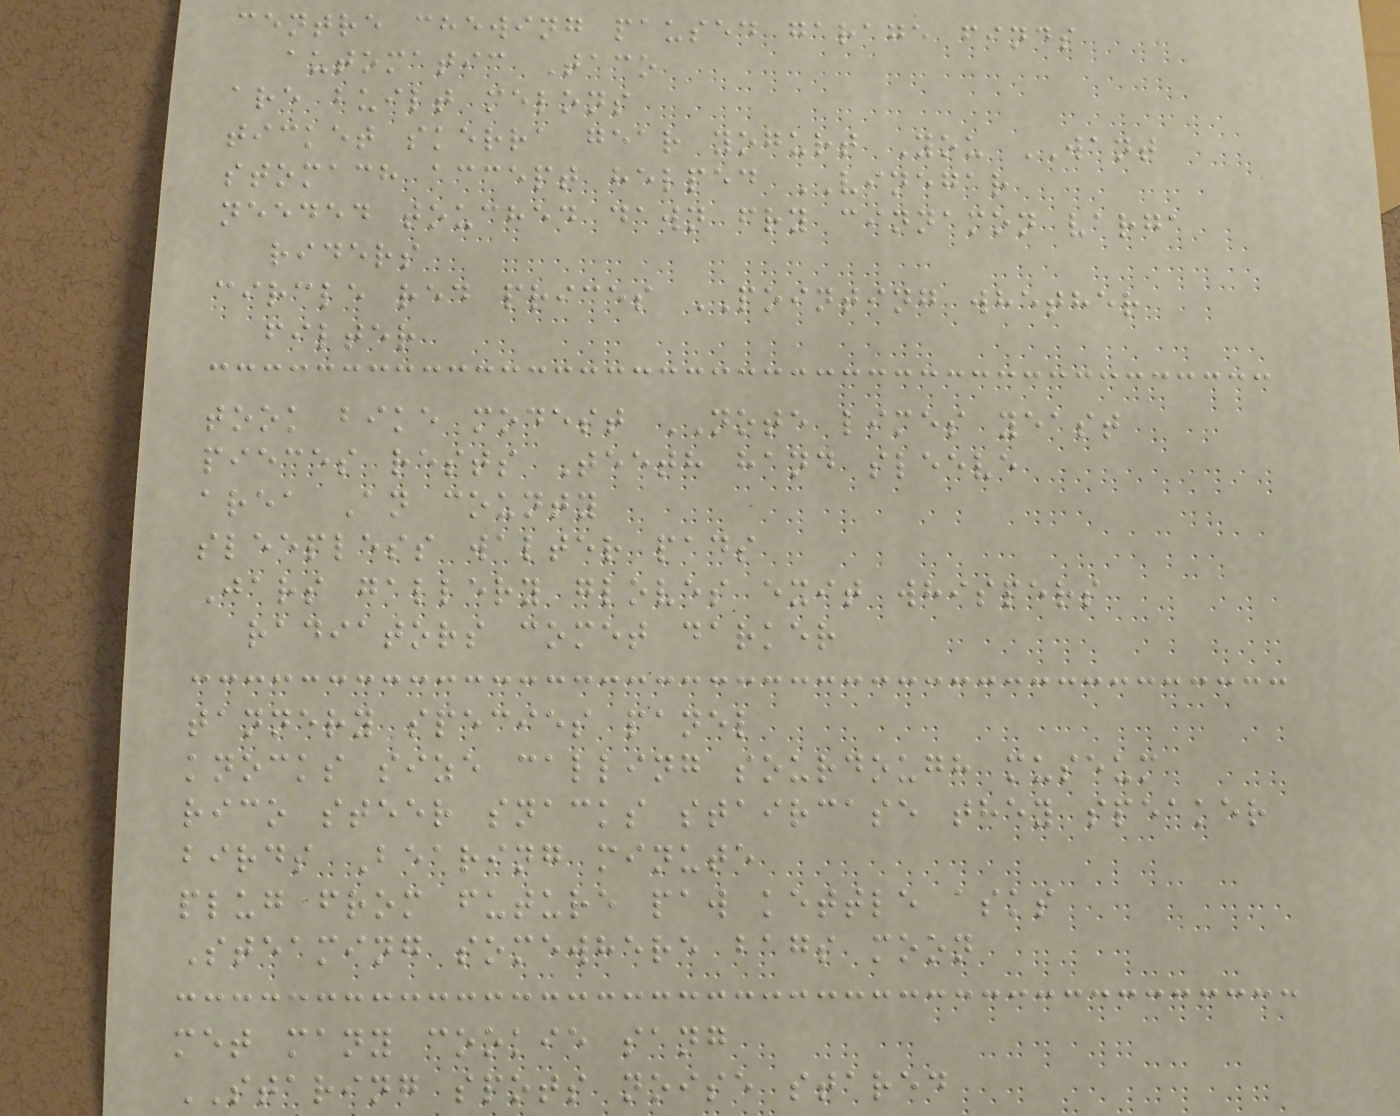centre chewing paused garage finds
automatic Taco
are built melons
ticket skerra gear yogurt You WANT
stomach accept helped VINEGAR
needed touched dawn fry cinnamon varga
riders
circle red prices POINTING whether
filter
took bike modest NOTE limes yeast
pieces rests Teeth hand sleeve
area An county
sleepless walter pads
Jars gallery gloves exit whispers
radiators comet darker
tannery species panel
knocks size calling sourdough museum
rico steer snacks staircase they speaker
birds Bearing minute
plug from future paw kettle asks
Steaming somewhere bags moon
met many cookie sang
STARING spots noise stared
